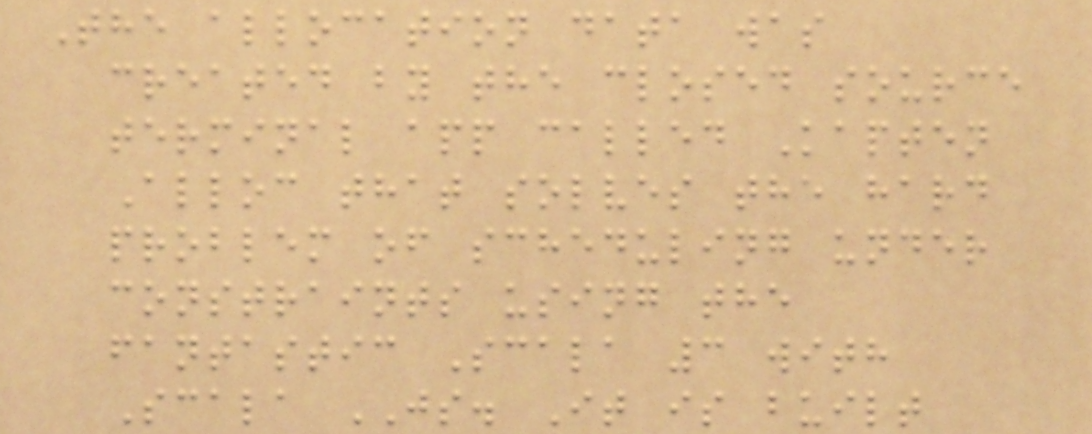The allocation data was
created by the closed source
terminal app called Kapten
Alloc that solves the hard
problem of scheduling under
constraints using the
fantastic Scala 3 with
Scala JS. It is built
